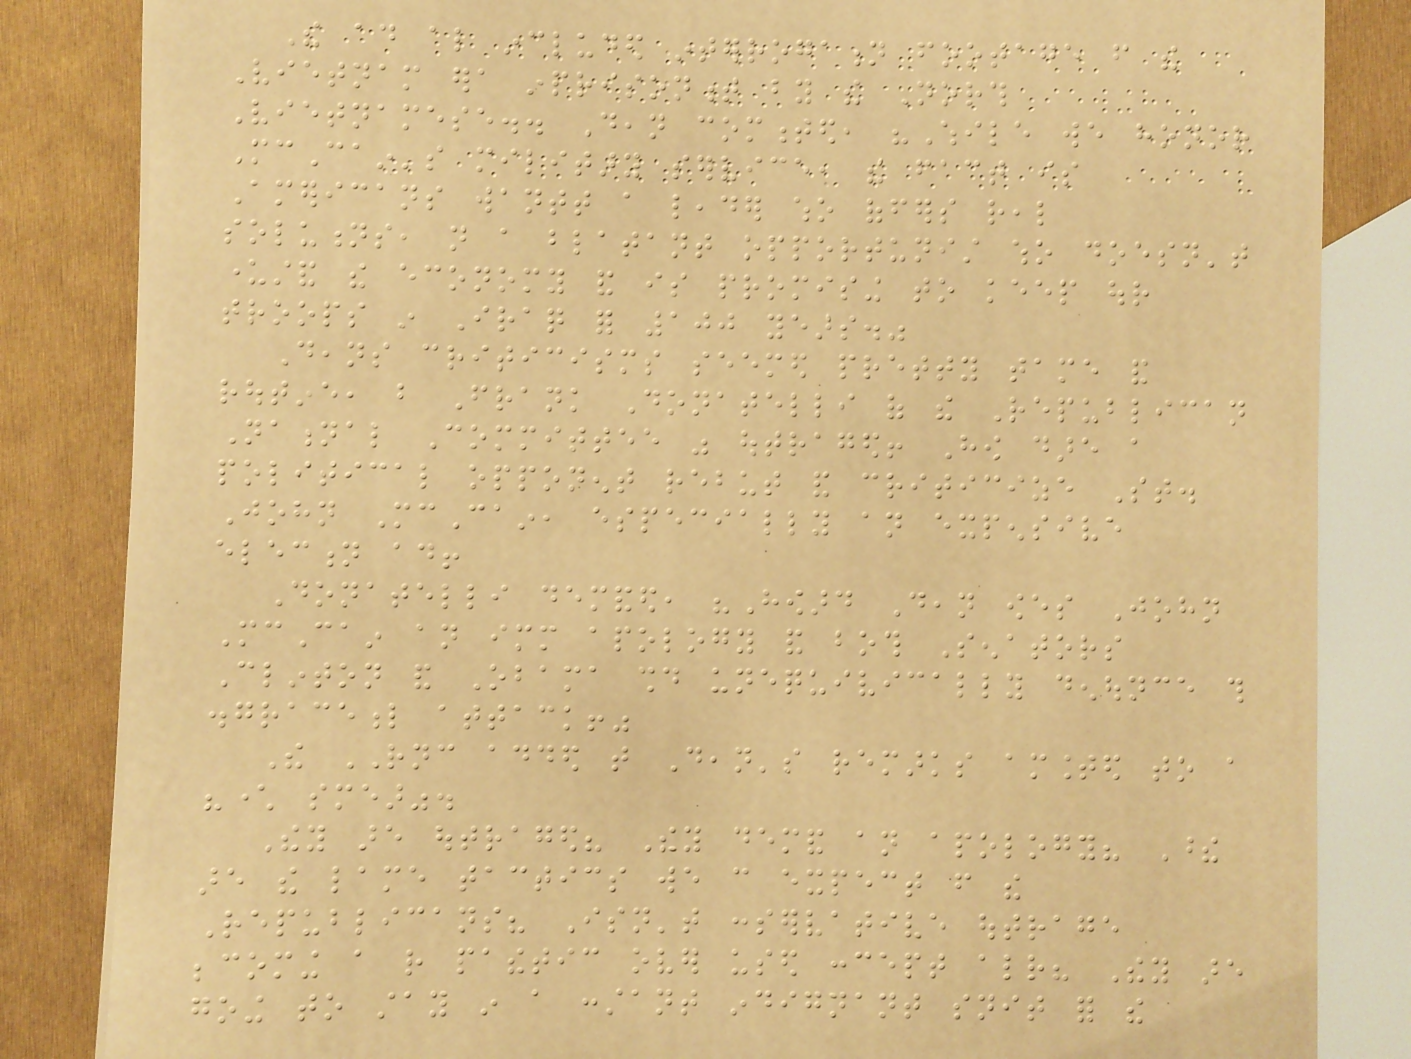The ad also included interrogation footage from the
Vietnam era inprisonment by the North
Vietnamese.. Dean commented, "While we honor
McCain's military service, the fact is
Americans wantt a leader who offers real
solutions, not a blatant opportunist who doesn't
understand the economy and is promising to keep our
troops in Iraq for 100 years."
Deans criticisms seemed pretty tame and
routine, but Frank Donatelli of the Republican
National Committee was outraged! How dare a
political opponent rebut and criticize St.
John McCain, especially an expensive
election ad!
Donatelli demanded, "Howard Dean owes John
McCain an immediate apology and both Senators
Clinton and Obama should unequivically denounce this
disgraceful attack!"
The RNC added that Dean's remarks amounted to a
"character smear".
They are outraged? They demand an apology? These
are the lame tactics we can expect from the
Republicans? Isn't conservative outrage
becoming a rather pathetic over used concept already? They are
going to stay in a constant indignant snit for the
